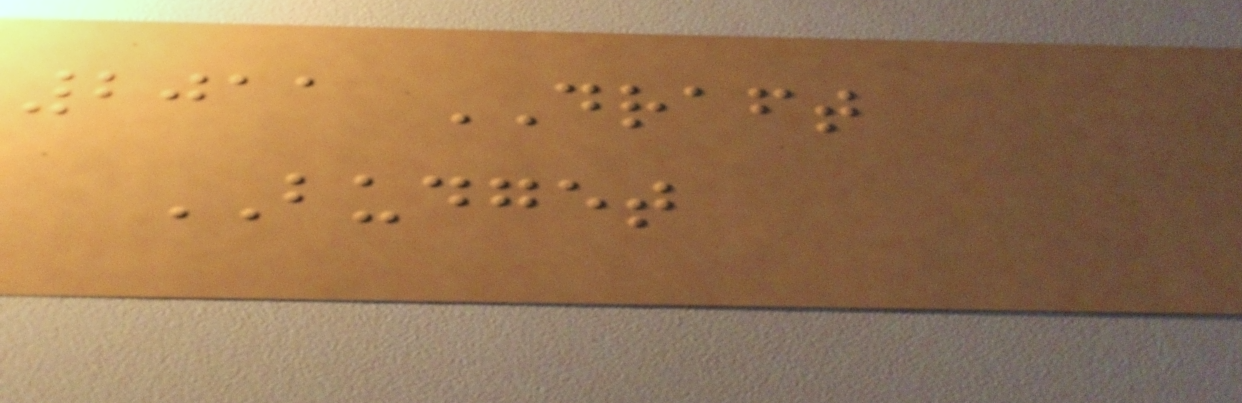2011 DRAFT
BUDGET
